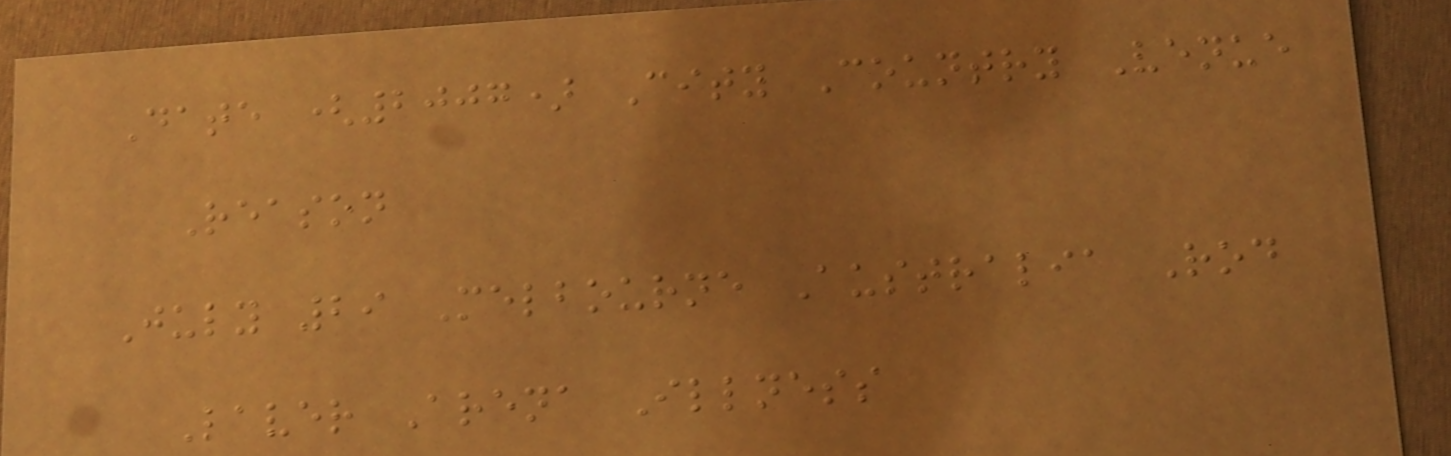Date (2007) City Country Venue
Reason
July 29 Melbourne Australia Rod
Laver Arena Illness
